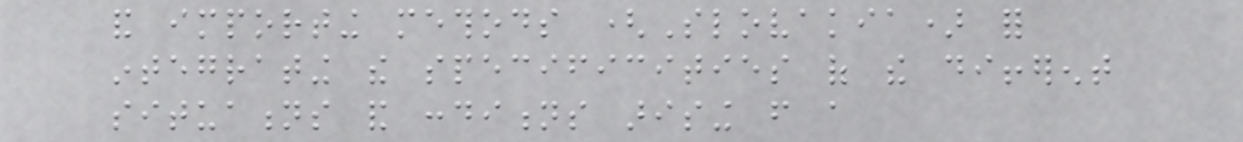and importing methods (Slovakia) for
integrating the specificities of the different
situations and conditions arising from a
